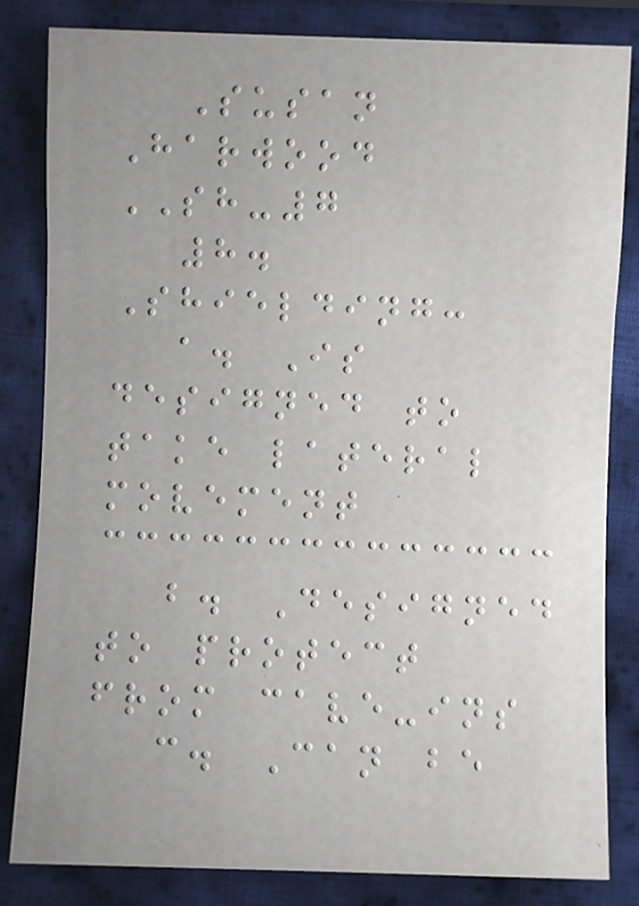Susan
Harwood
SH-7
8.
Shielding:
a. Is
designed to
take lateral
movement
b. Designed
to protect
from cave-ins
c. Can be
